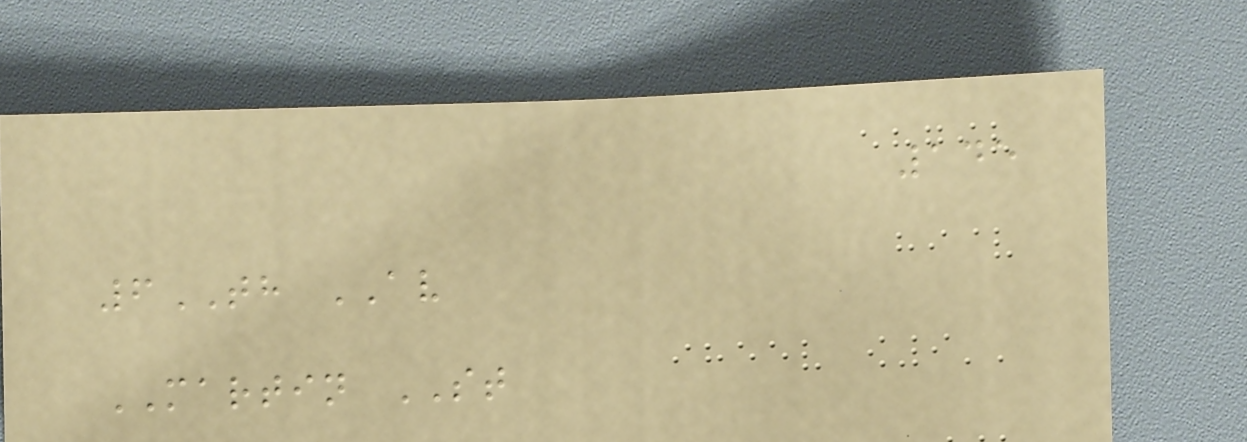145
6TH AV
MARTIN ST
